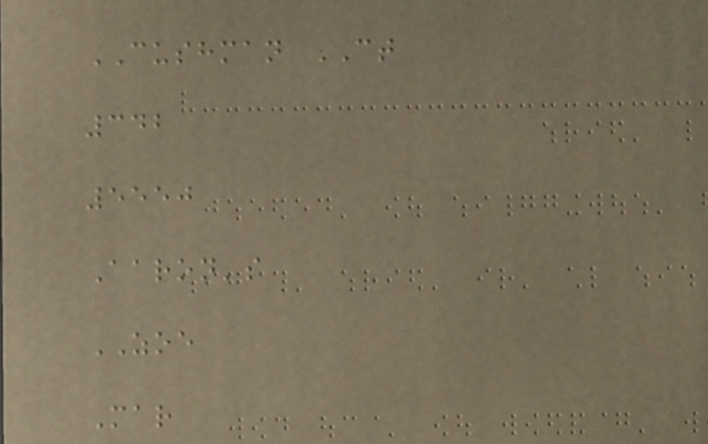CUSHMAN CT
342
5550
Aaron's
ZOE
Mar
